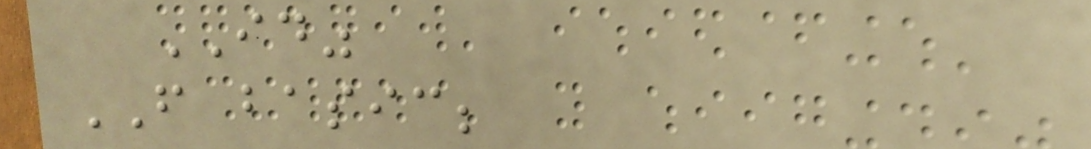ID"
FROM basic;
